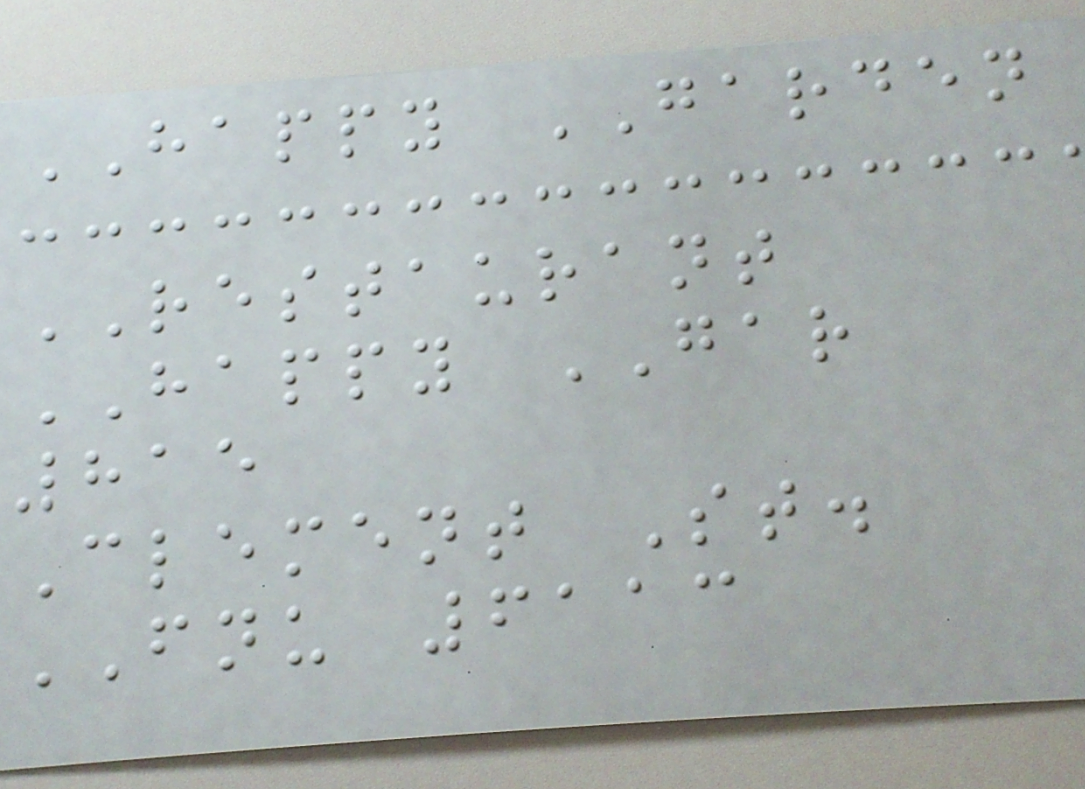HAPPY GARDEN
RESTAURANT
HAPPY GAR
815
Clement St.
FNU 6113
